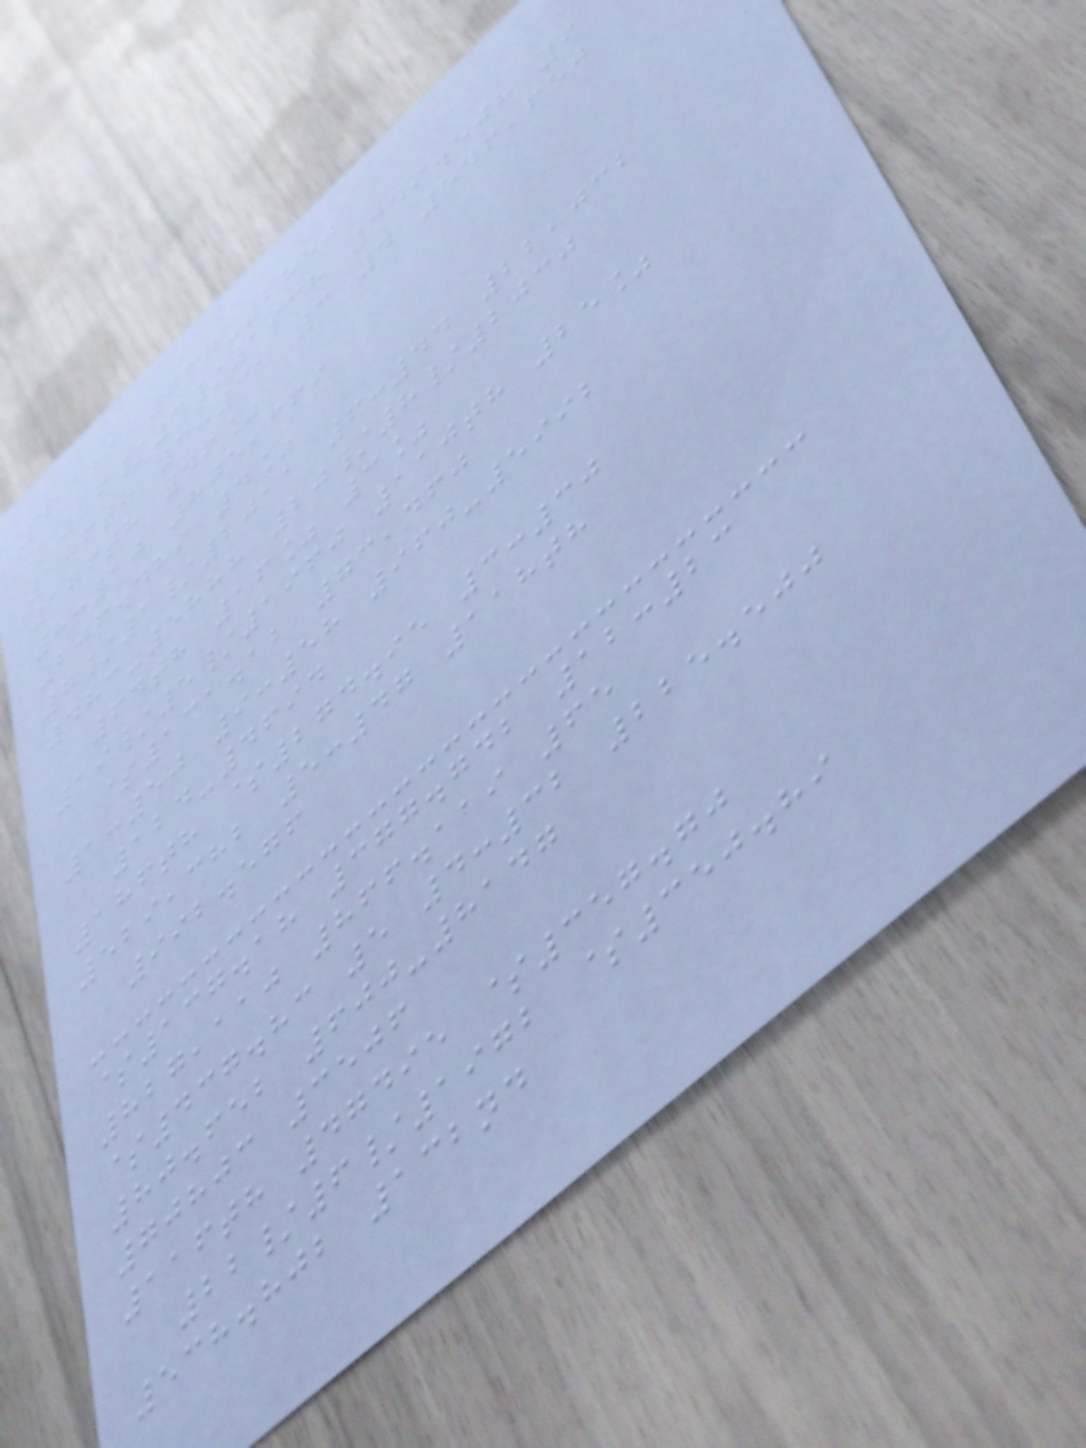41121 767-2880
16/4/1938 349.508 9
176th 3:31 3 4 546,650
176th 46%
8:10 805,369
206.489 4%
7/3/2011 6:44 22,032
483-5888 20/8/2030
64th 16% 3%
19/5/1960 110th 25%
$131.12 73,460
1:50 9:58 960-5992
124-4694
186th $274.95 3:30
529,382 5:47 118th
992.576
$137.18 377.742 12:23
827,110 866.119 65
$437.83 5 4:32 225.500
80.652 600-8147
70803 3506
116th 47495 $357.70
22/6/1972 $350.89
538.802 132nd
